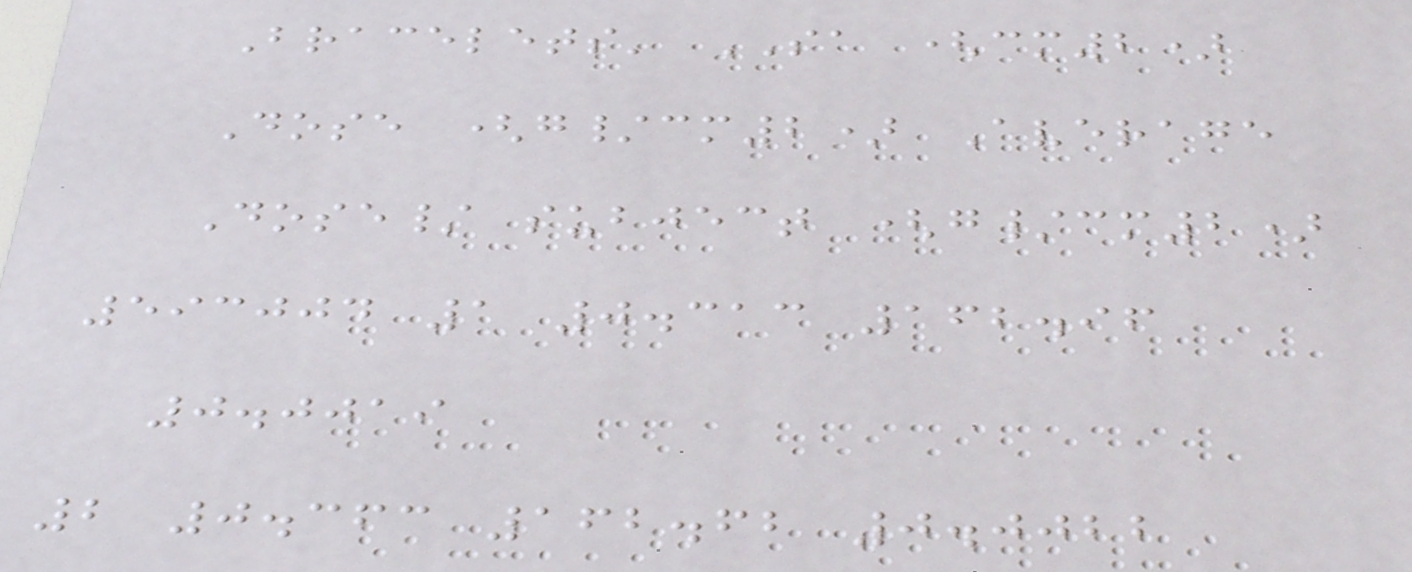Bracelets' SA (cm2)
Dose (g/cm2) Average
Dose/ subject (g/cm2)
593004 1 0.313 162.96
0.0019
2 0.363 162.62 0.0022
